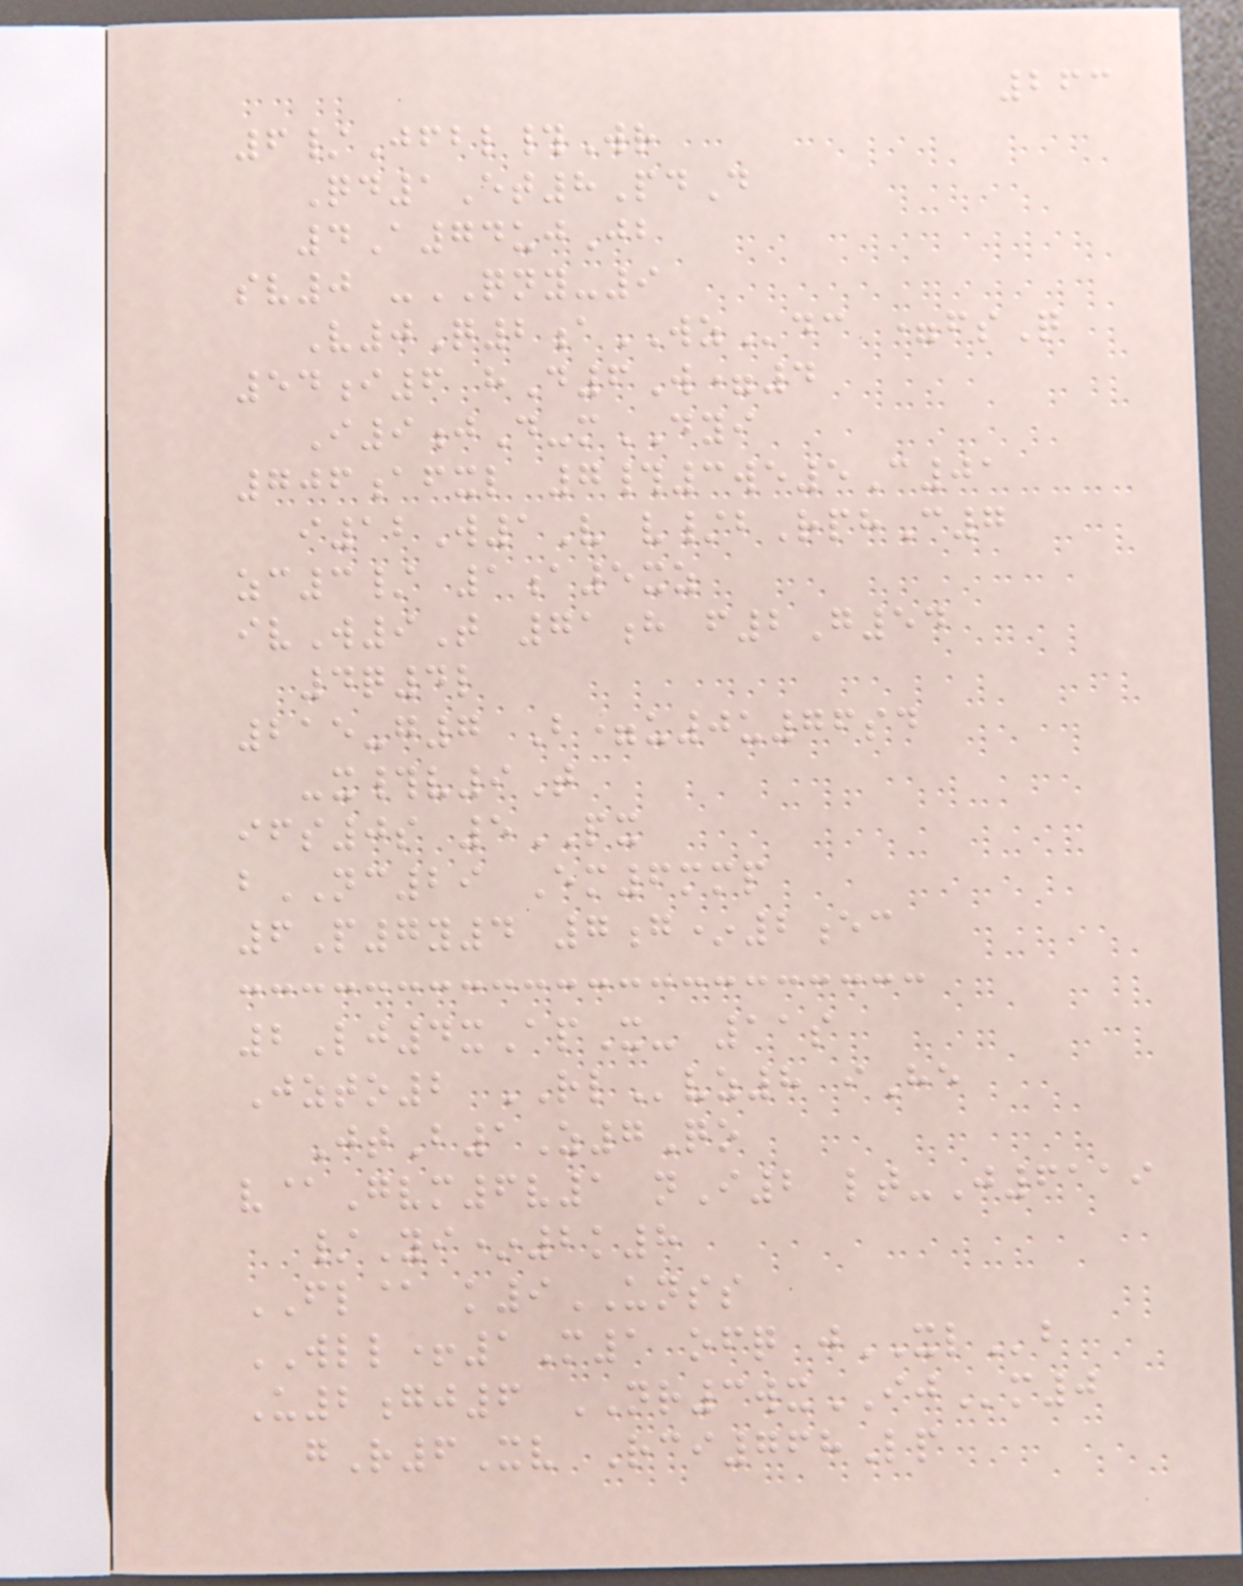263
6/Jfbl#Wr
Qd1Et8PdD
4A74ujJb
sv0 -QNY-9
V0Q2aWZdc =fsQ
54i6 hD6W=4
I9jD-mDYI
706afxl 7#3we5C01
i12W1V v/bRphC7
zc3/ 1a5xz
ivW9T 71h f2G54
4q4l
215-g7 B=u0u76sd
-x#v9T
ifs0s 5PX
bNC29 Em6mmp
6P7y4 7g*2ec
2Lj4xApX- 11s
Jzto2 RLvz8 iHe
JtB1Z7Qo
v@Gvm6v1 nI2 lt-J6119
/Yi*2k8
FL@ k9UNSS
WLL+1M1 ofq jXLb
U2gj6 NR3wxIJm0
gR6Xv Rci768Lp
